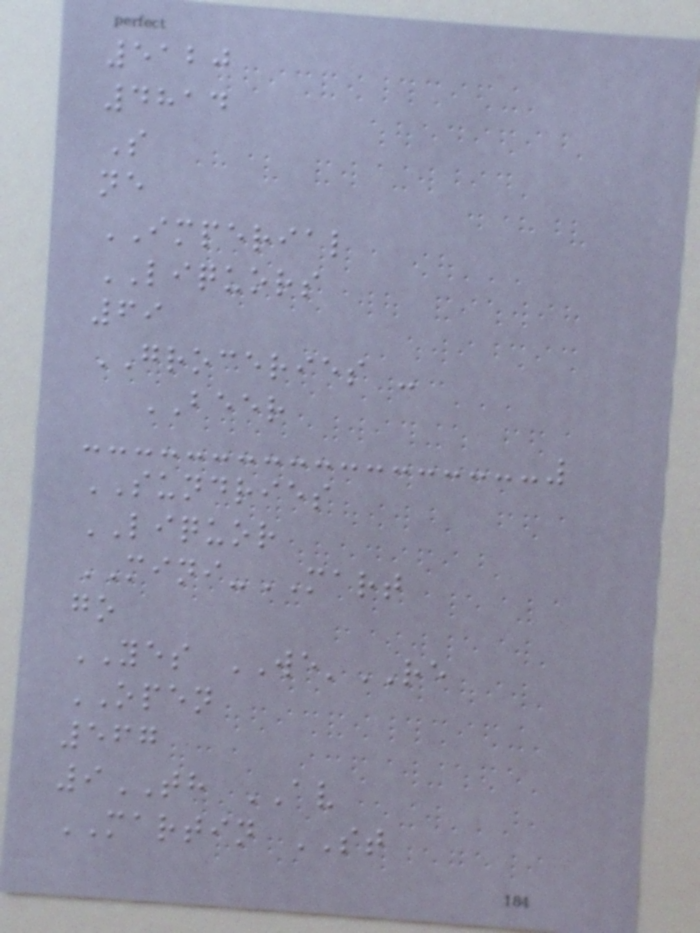5120
4814
S
ne
IMPERIAL
LIQUORS
69
GROCERIES -
BEER
SUNDRIES
LIQUOR
MINI-MART
go
YES WE'RE
OPEN
567
9TH AV
MARTIN ST
